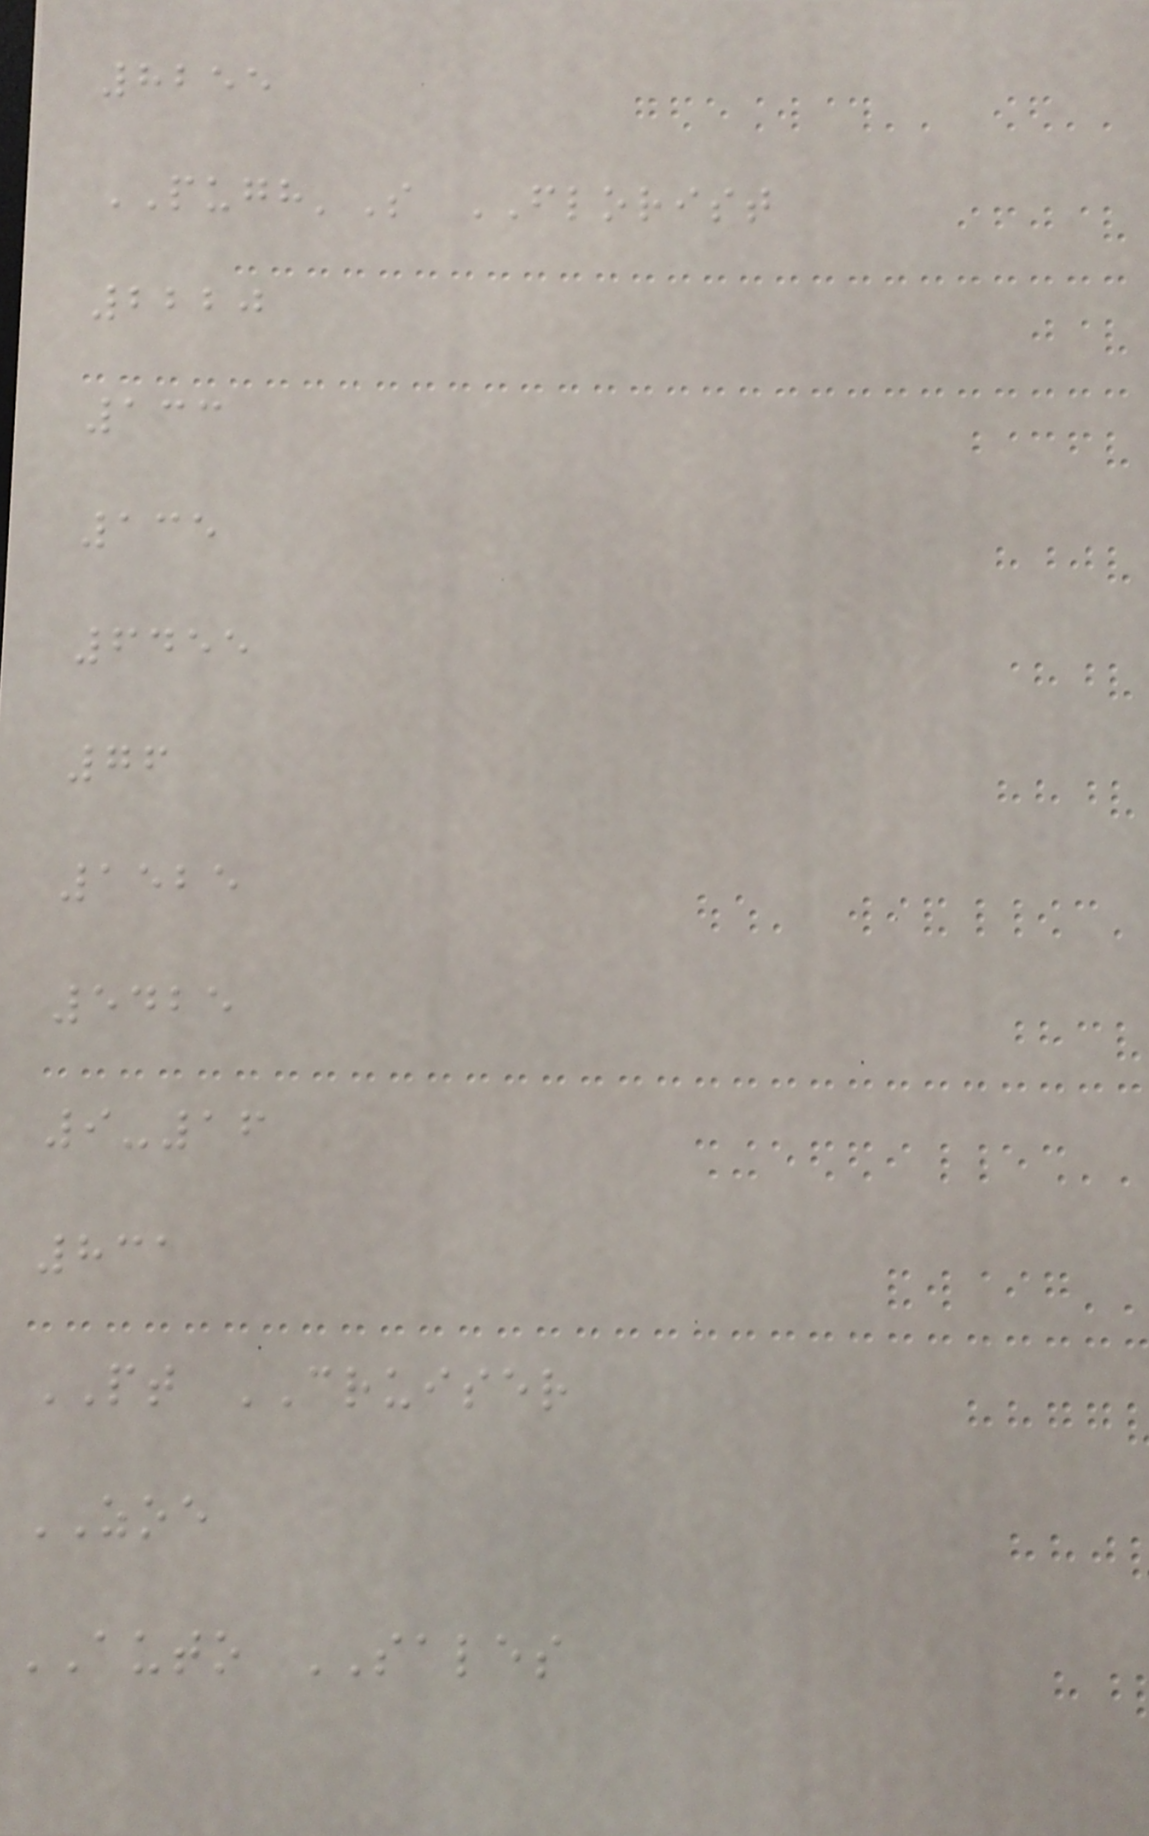8255
PUGH'S FLORIST
2220
133
135
6455
76
1525
5425
9-16
831
PT CRUISER
ZOE
AUTO SALES
